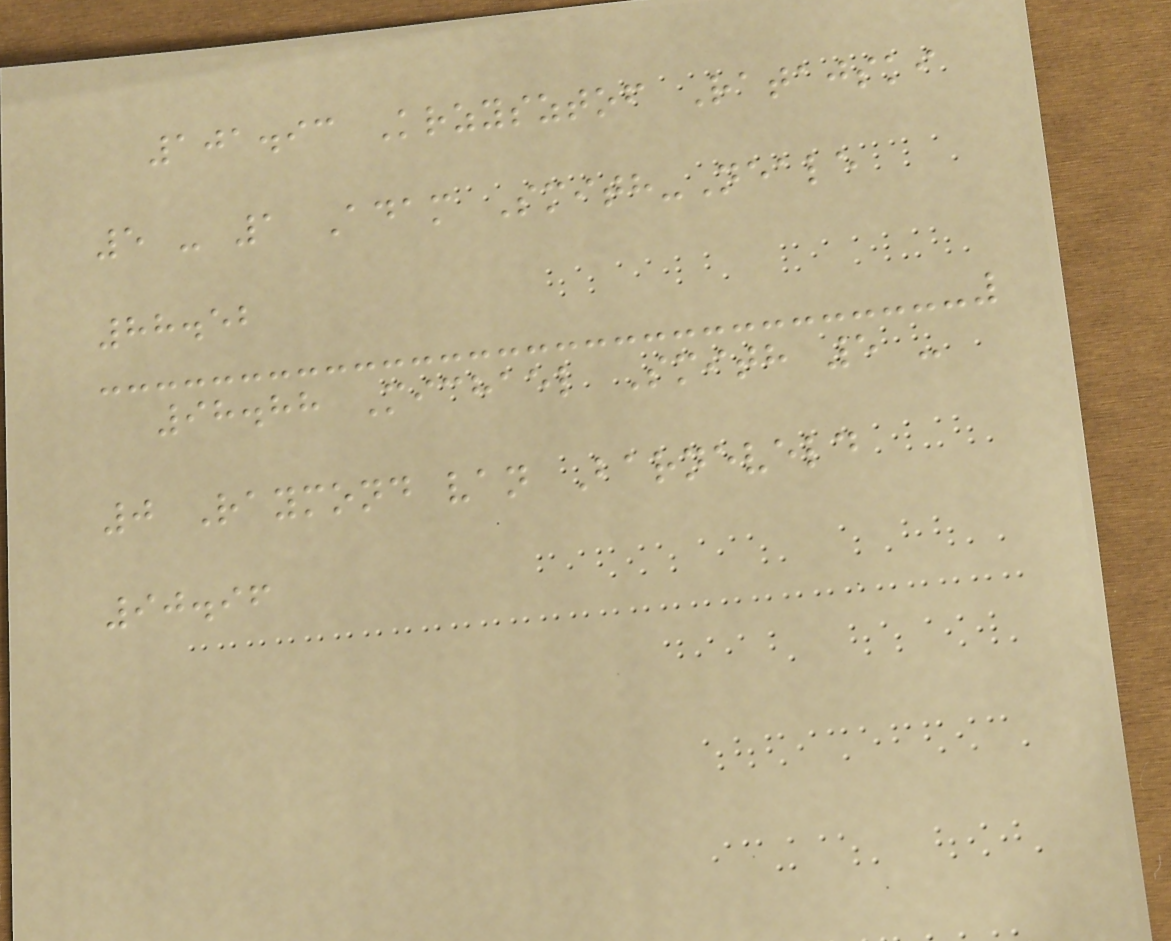101.93 Krzysztof Ratajski
5 - 1 Adam Smith-Neale
88.52
98.88 Michael Smith 5 -
0 Raymond van Barneveld
90.96
